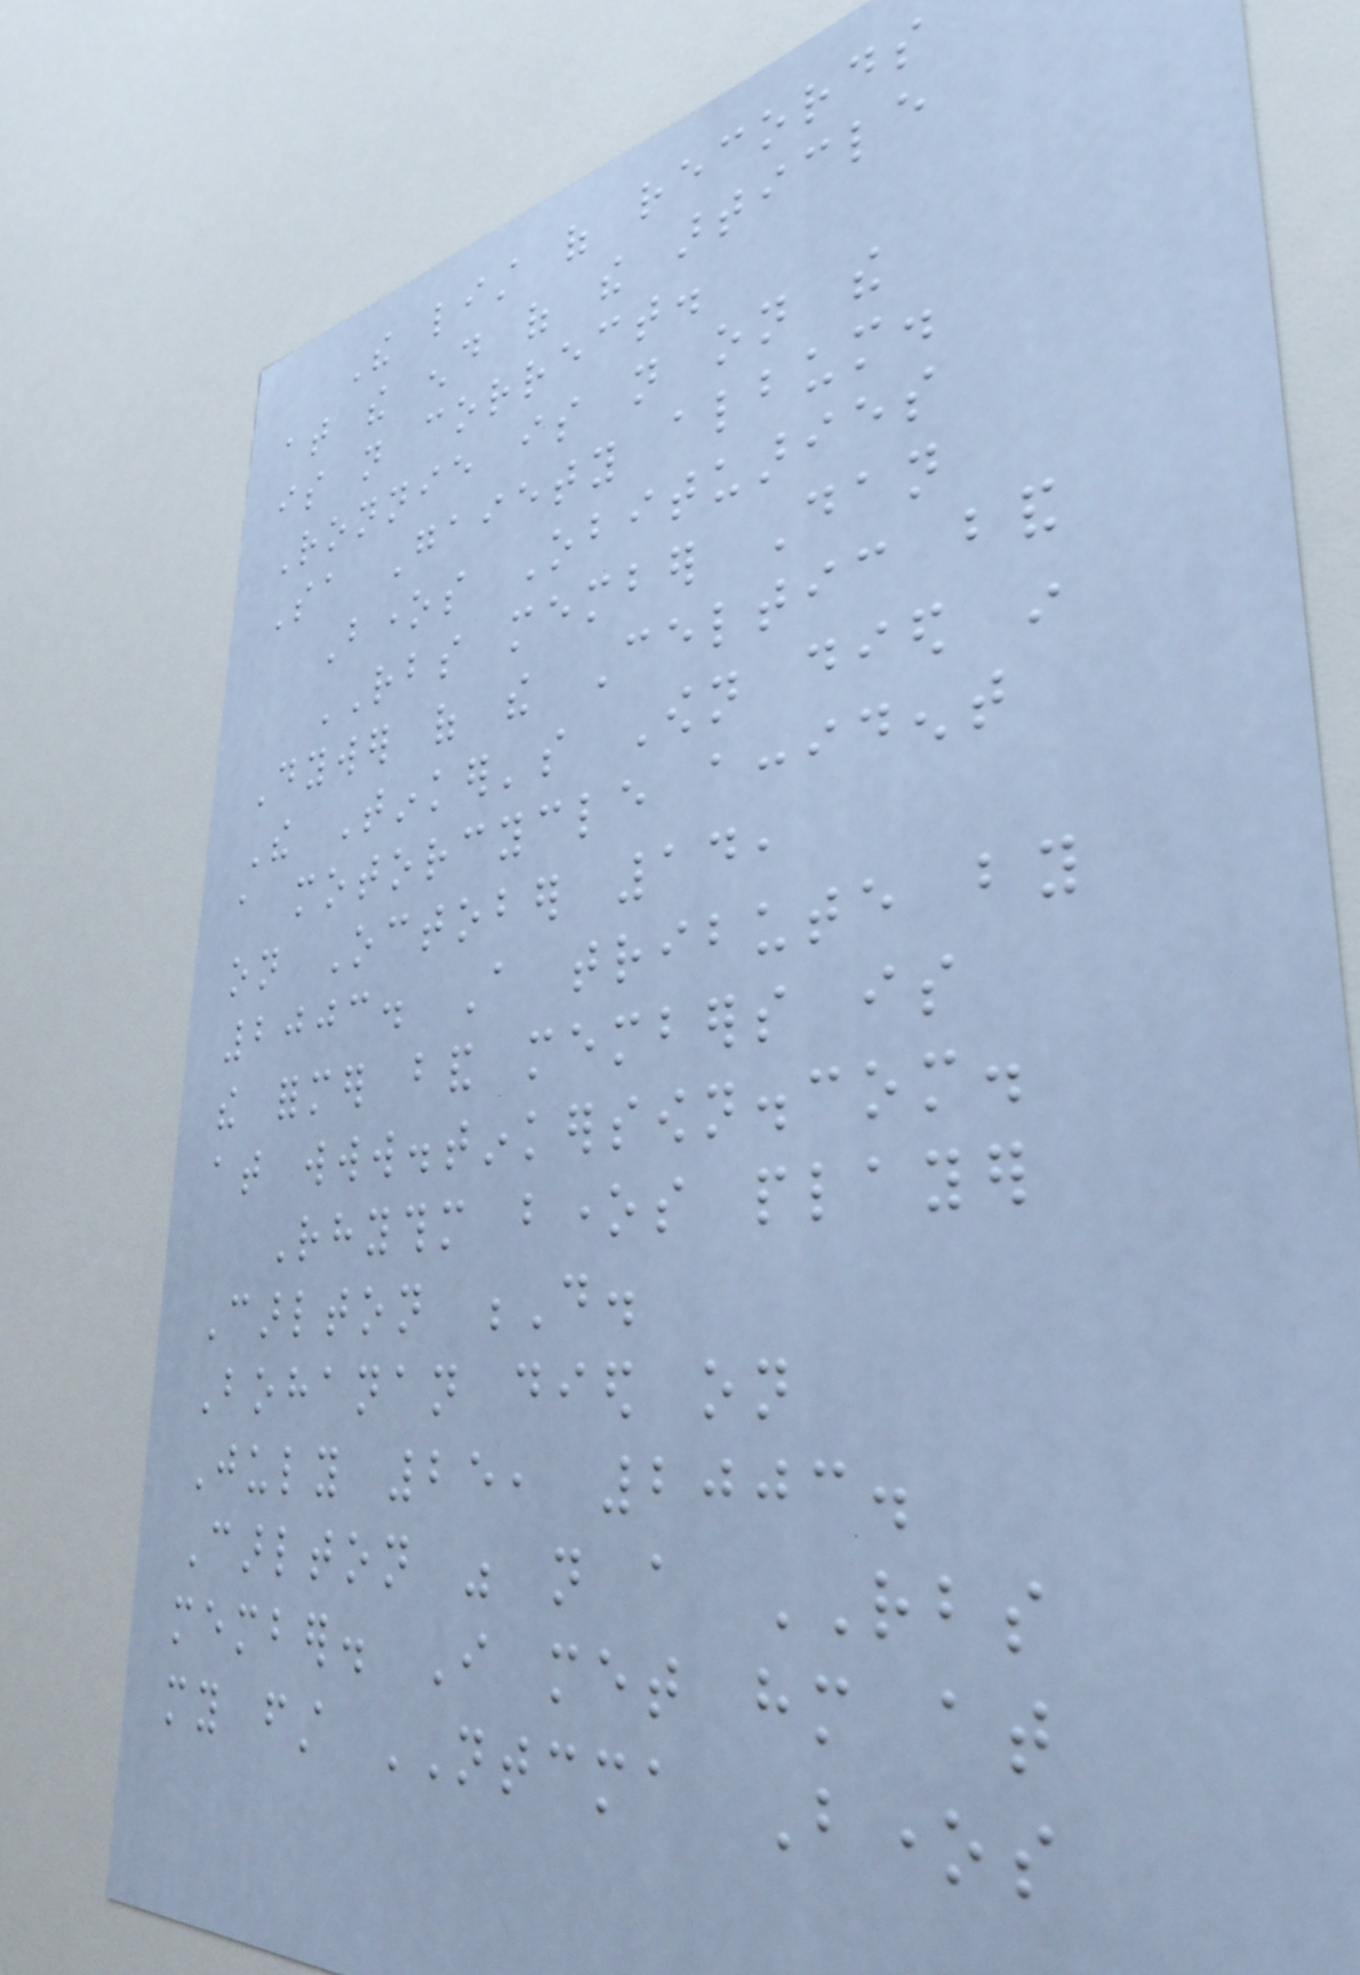The list of records
at the end of the article
is not correct.
Ronnie is not on the
Sa Gaiety album.
Bones Obituaries
RBS member Dan
Dywer of the Celtic band
The Tinker's Own died in
a motorcycle accident
on October 14,
2003. A tribute by
the former band members is
at www.tinkersown.com.
Rhythm bones player
Carlton D.
Bohanan died on
July 25, 2003.
Carlton was not a RBS
member. I met him at
my first NTCMA Bones
